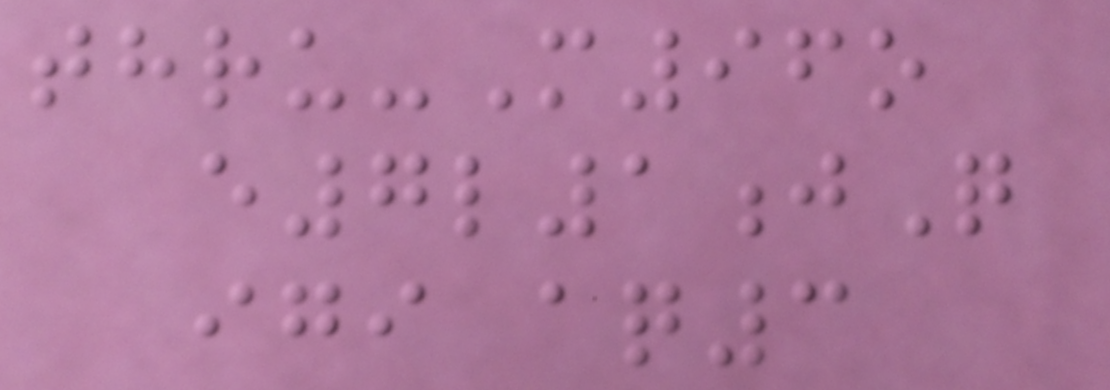thru-M96o
e7l1jQ
igi aq3
